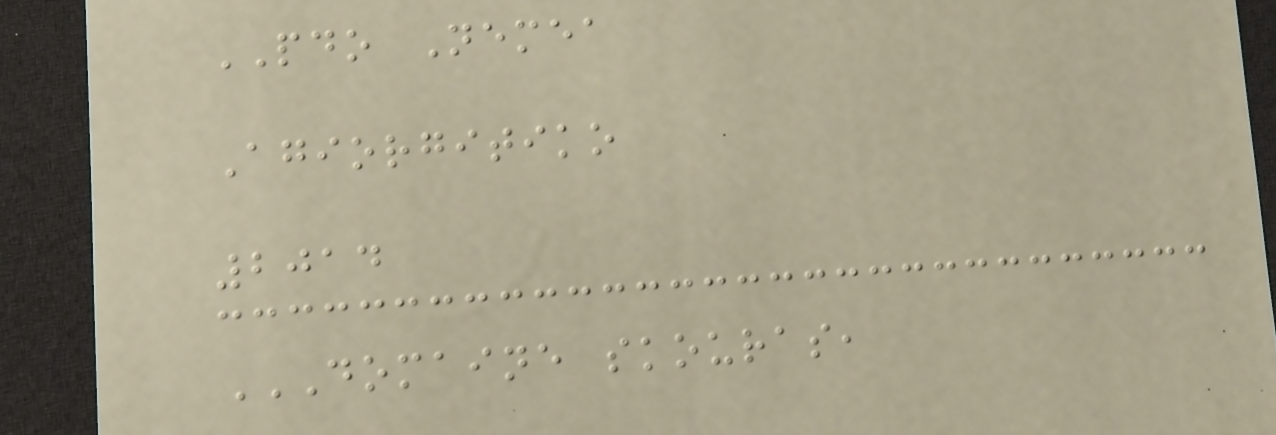PDO Nemea
Agiorgitiko
2014
DOMAINE SKOURAS,
